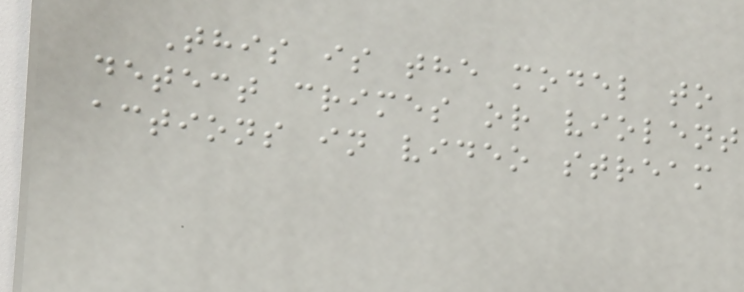This is the model to
detect crimes or violent
actions in video stream
